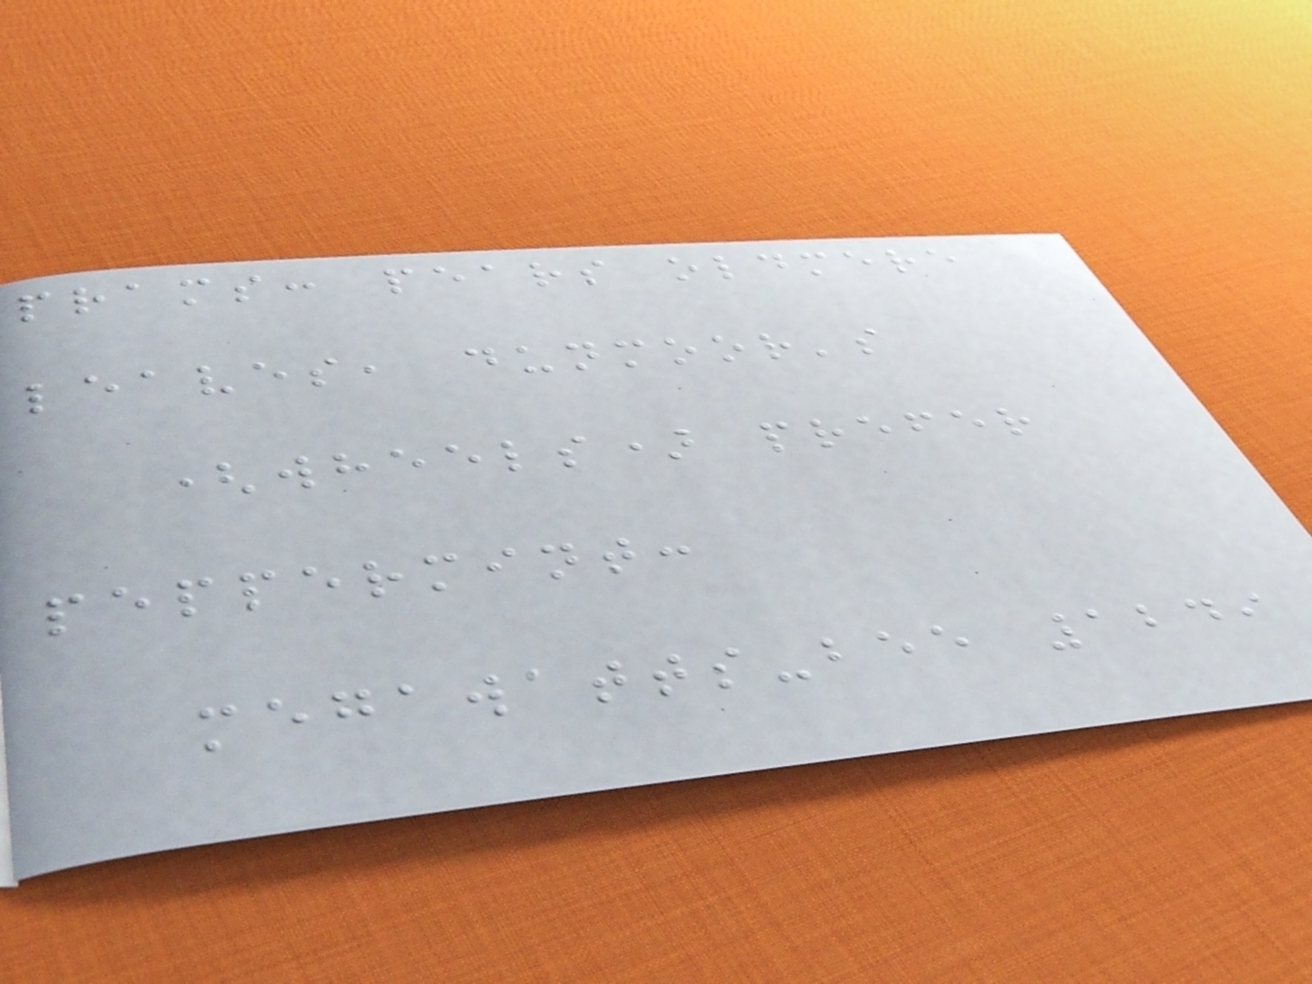prams: pears oldmere
leaves, dunmoor's
(wheels) prefer
peppermint:
megawatts-bee 1249
